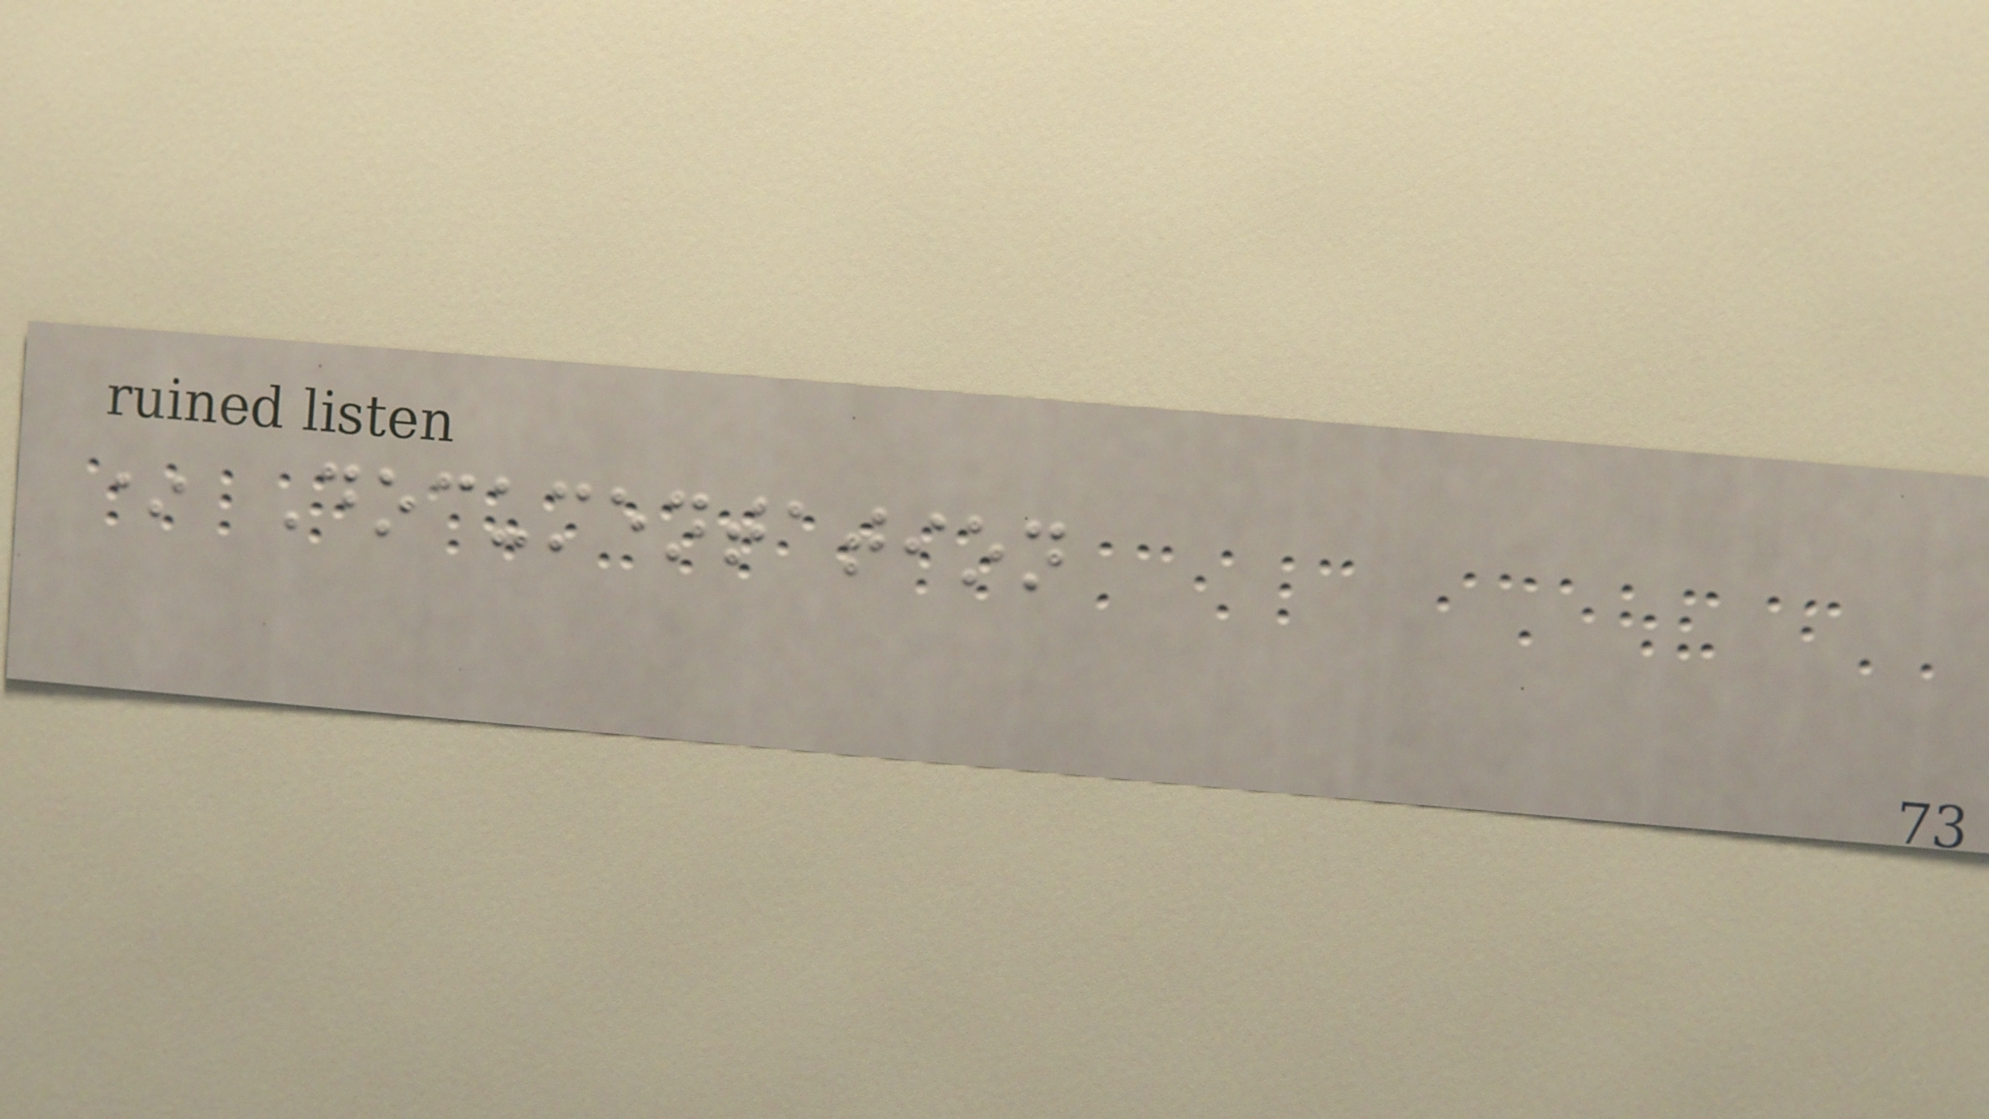* Documentation
